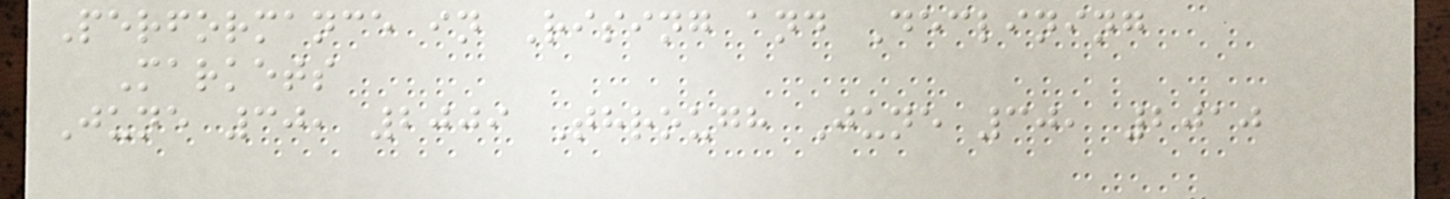Performance in Rising and Declining
Markets
June 30, 2009 Through June 30, 2010
